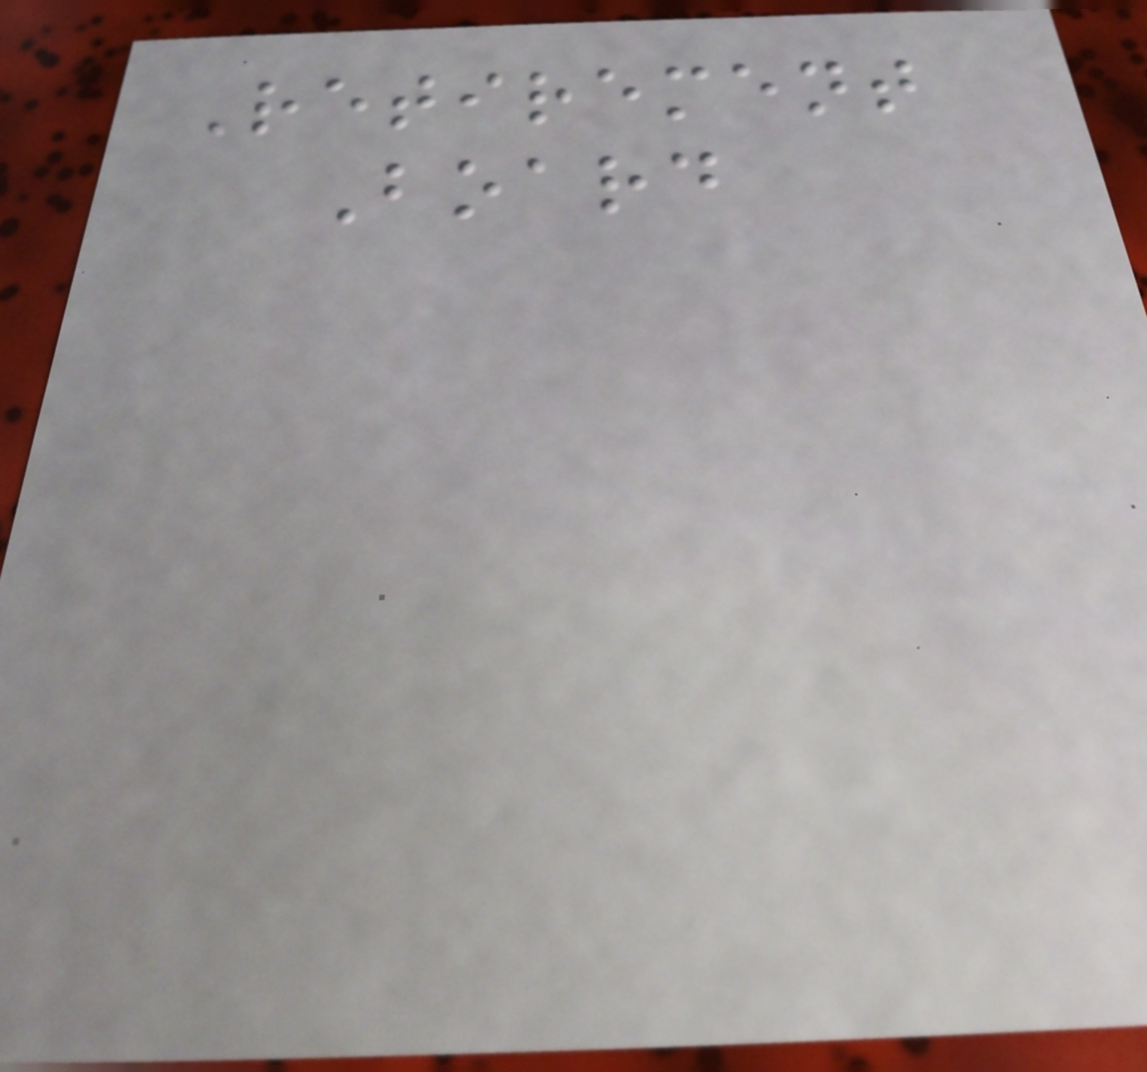Retirement
Board
